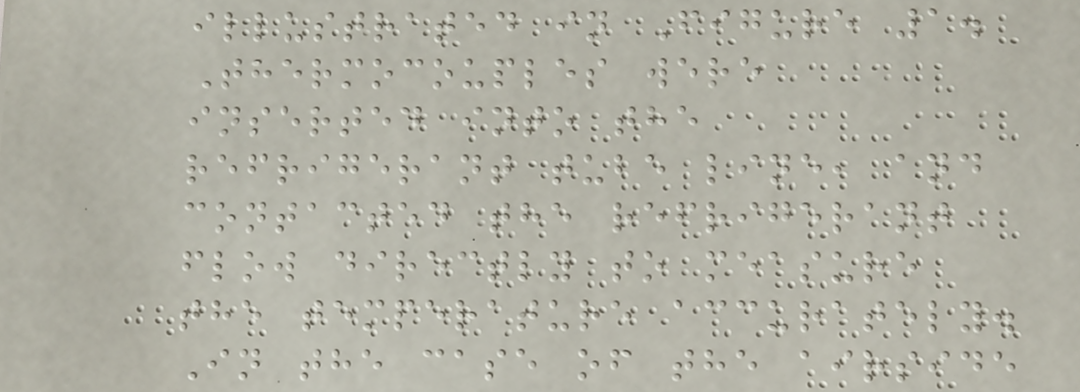illustrated in Figure 1.
Thermocouples were
inserted into the
refrigerant tube line, and
contacted the refrigerant
flow directly to measure
the temperature accurately.
In the case of the airside
